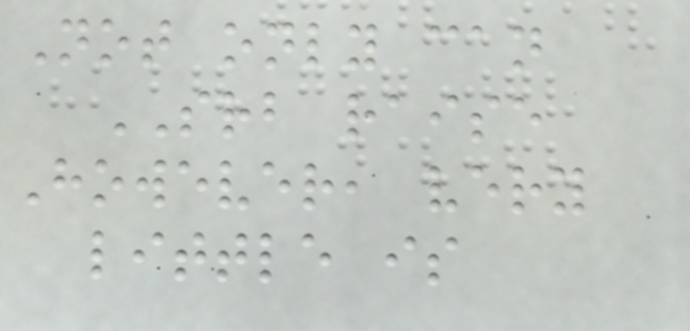Not only can
SRB raise
However, very
little is
